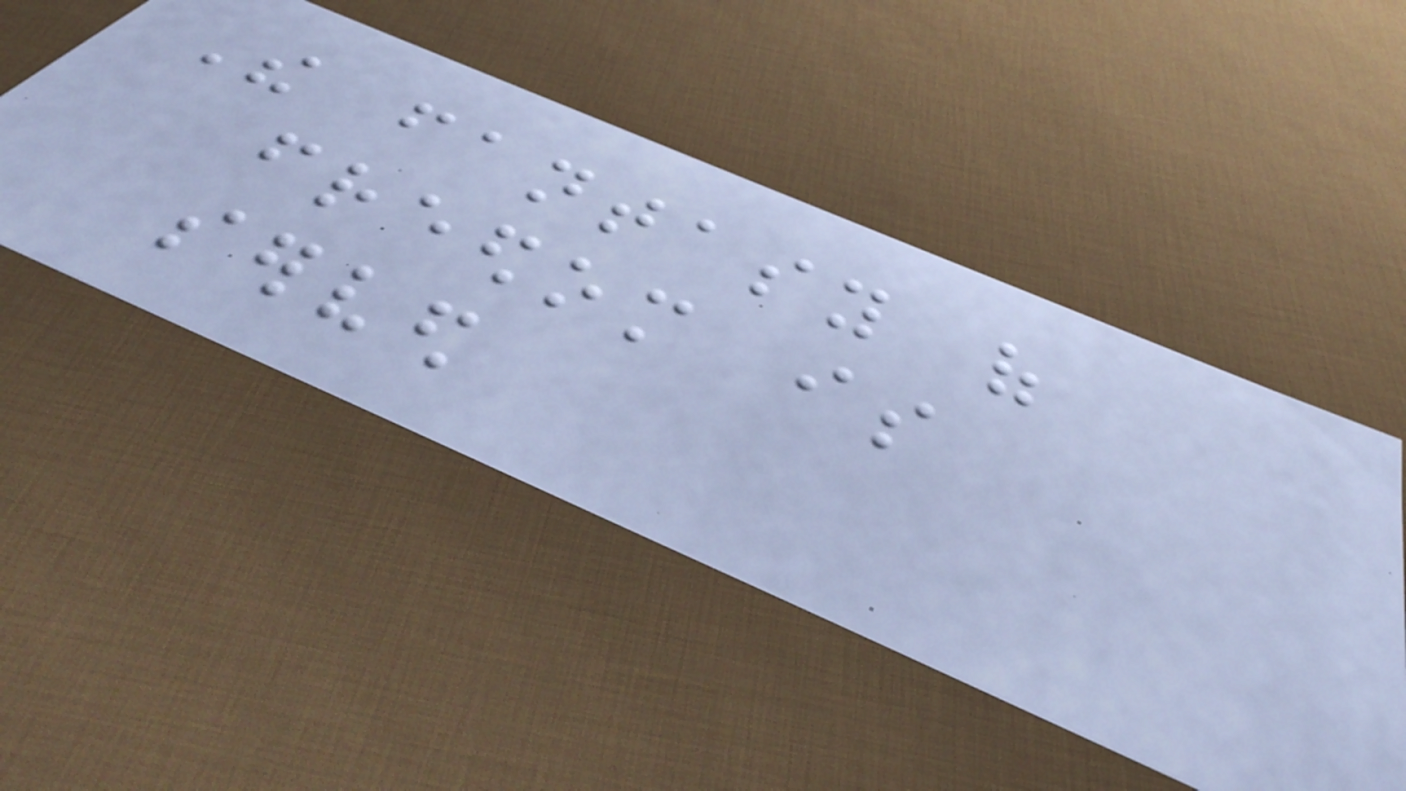The fantasy of
freedom is
served
